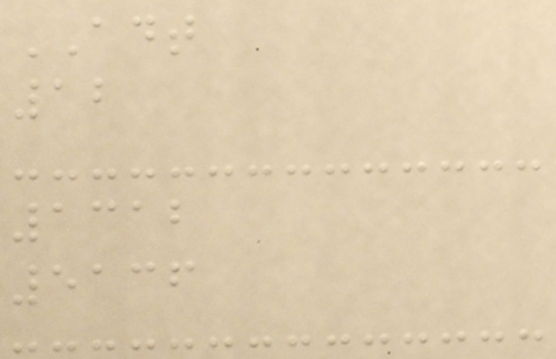ADT
12
1312
5136
